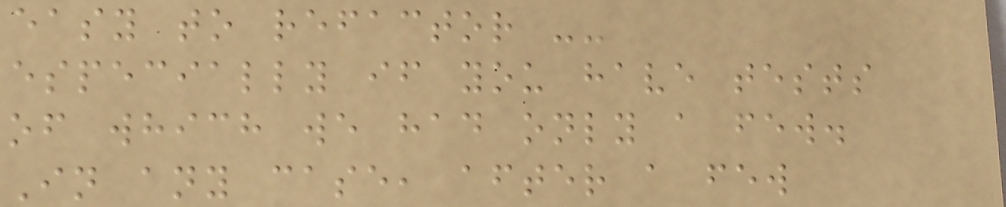easy to refactor --
especially if you have tests
of which we had only a few.
In any case, after a few
